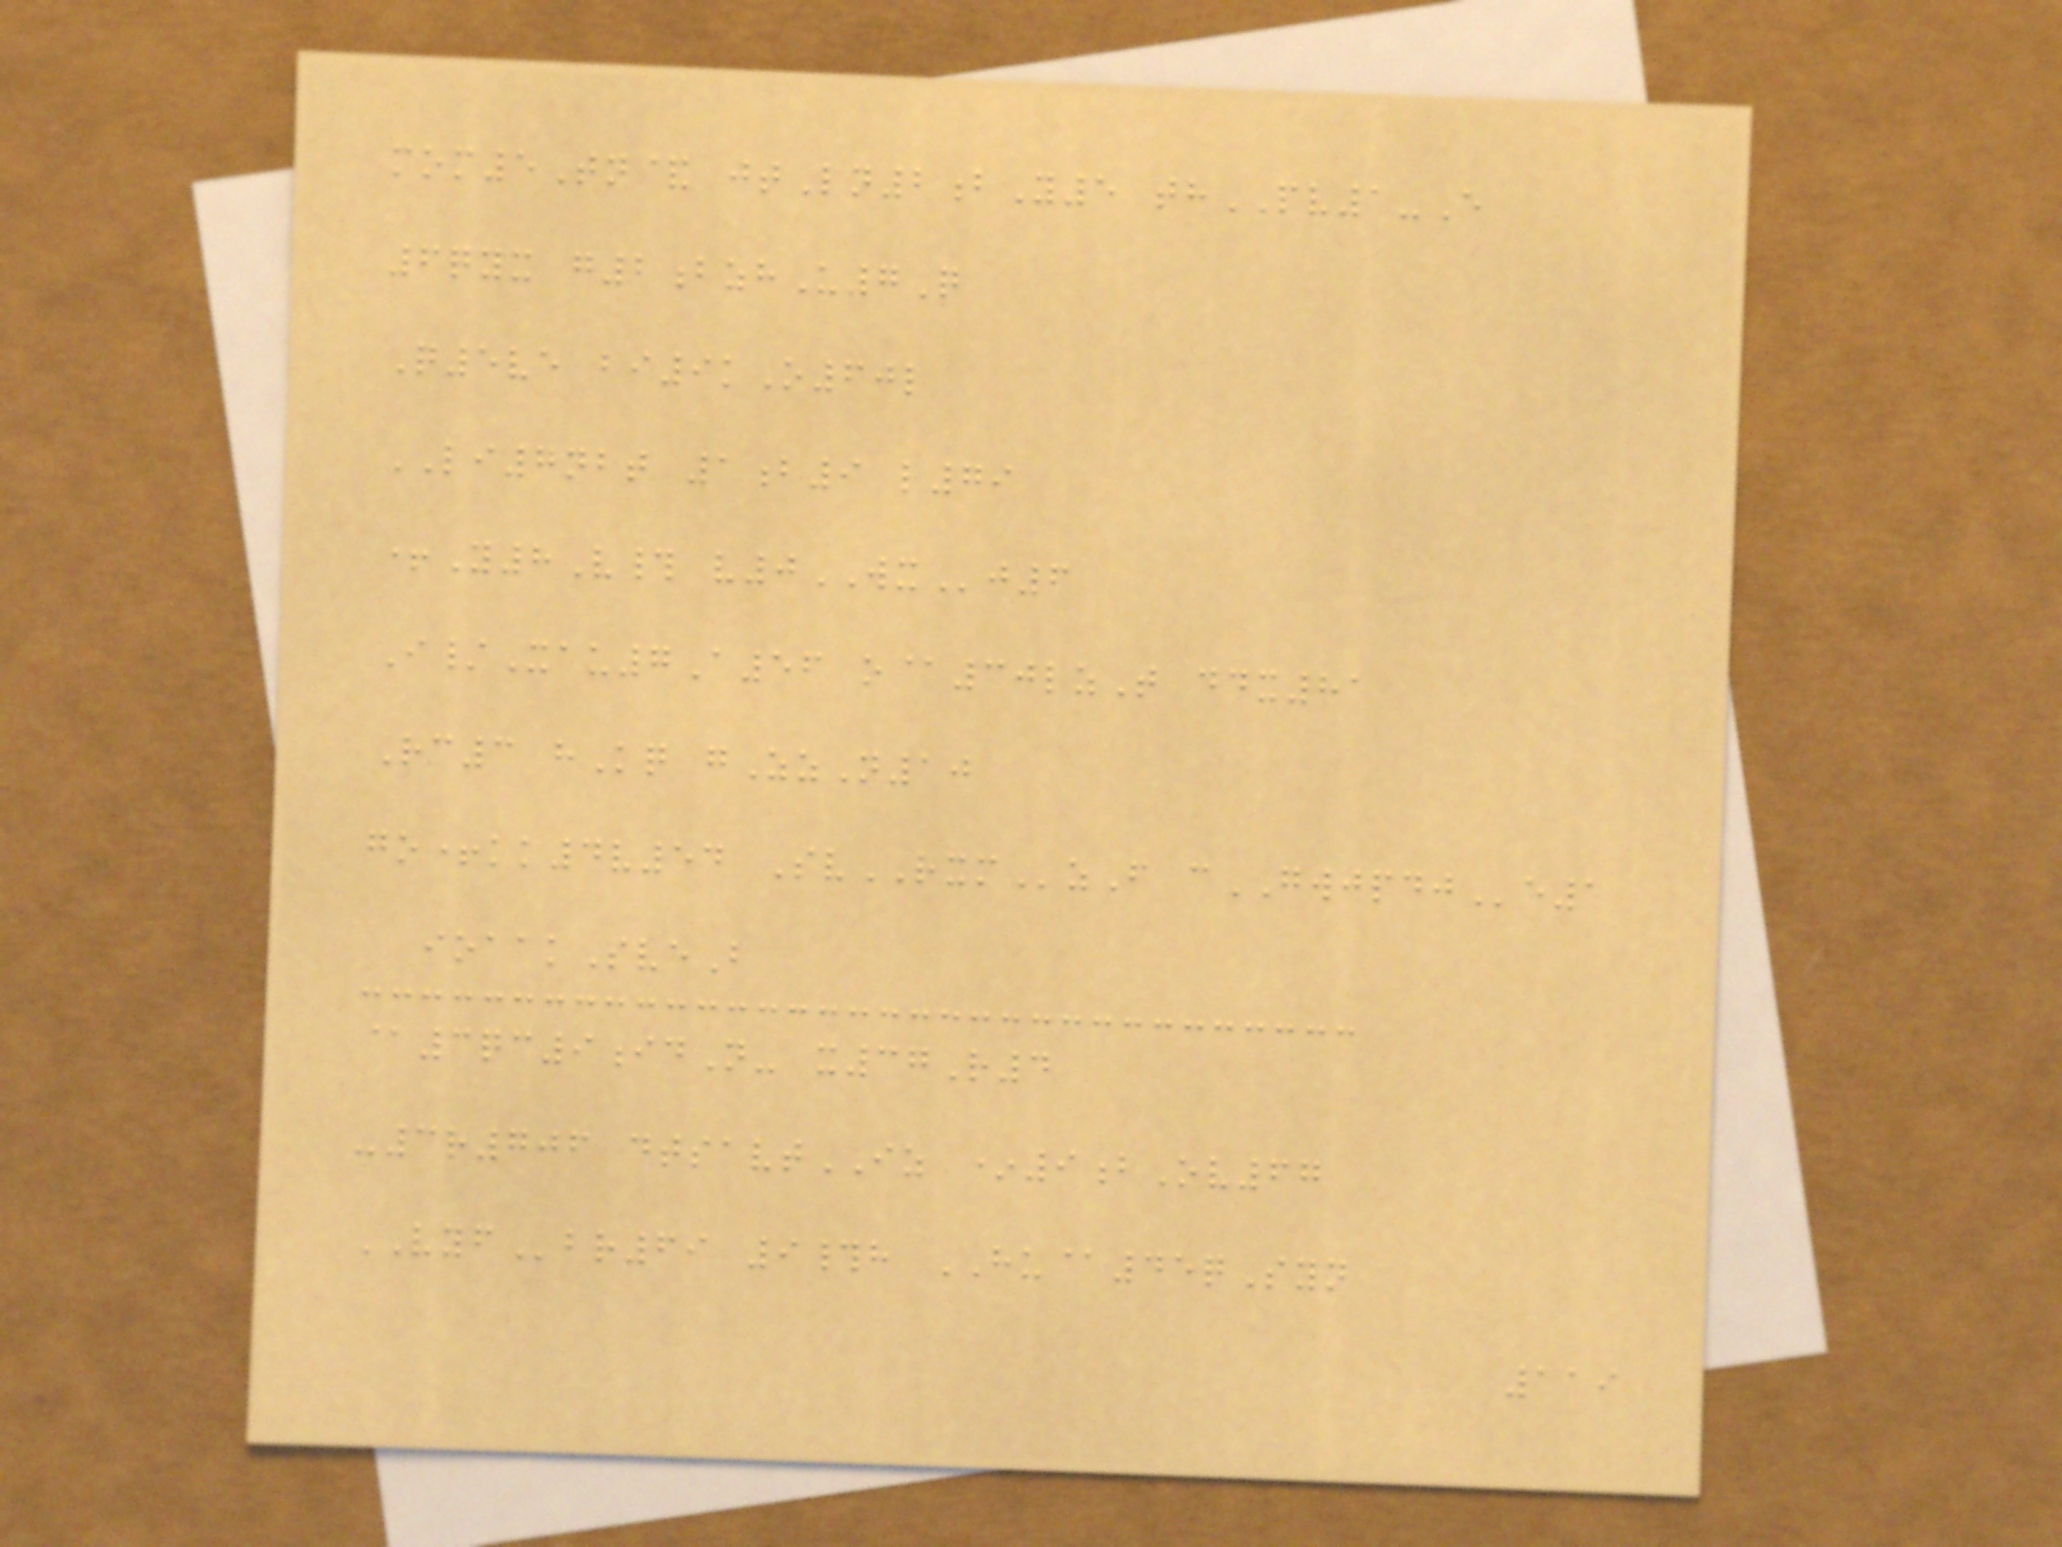mom5Tn& jtLn2bY5 thPV1-E
6qyx g2bzhU7Q
Q5ve bi9kO60l
LI7nbt 1b9 l79
+Y8V# v0WXj6
I/Xau7A56 o@30lzT ddx81
Rc3 hKq gZzN10
go+kk4v54 SvRXMzF cGWJPDJe1
ioaakSveB
@3qc9idN- x37R4
-3r706 dtsavtIZ *9bOv67
VYFbr69 9#h HU@45qSyn
119
